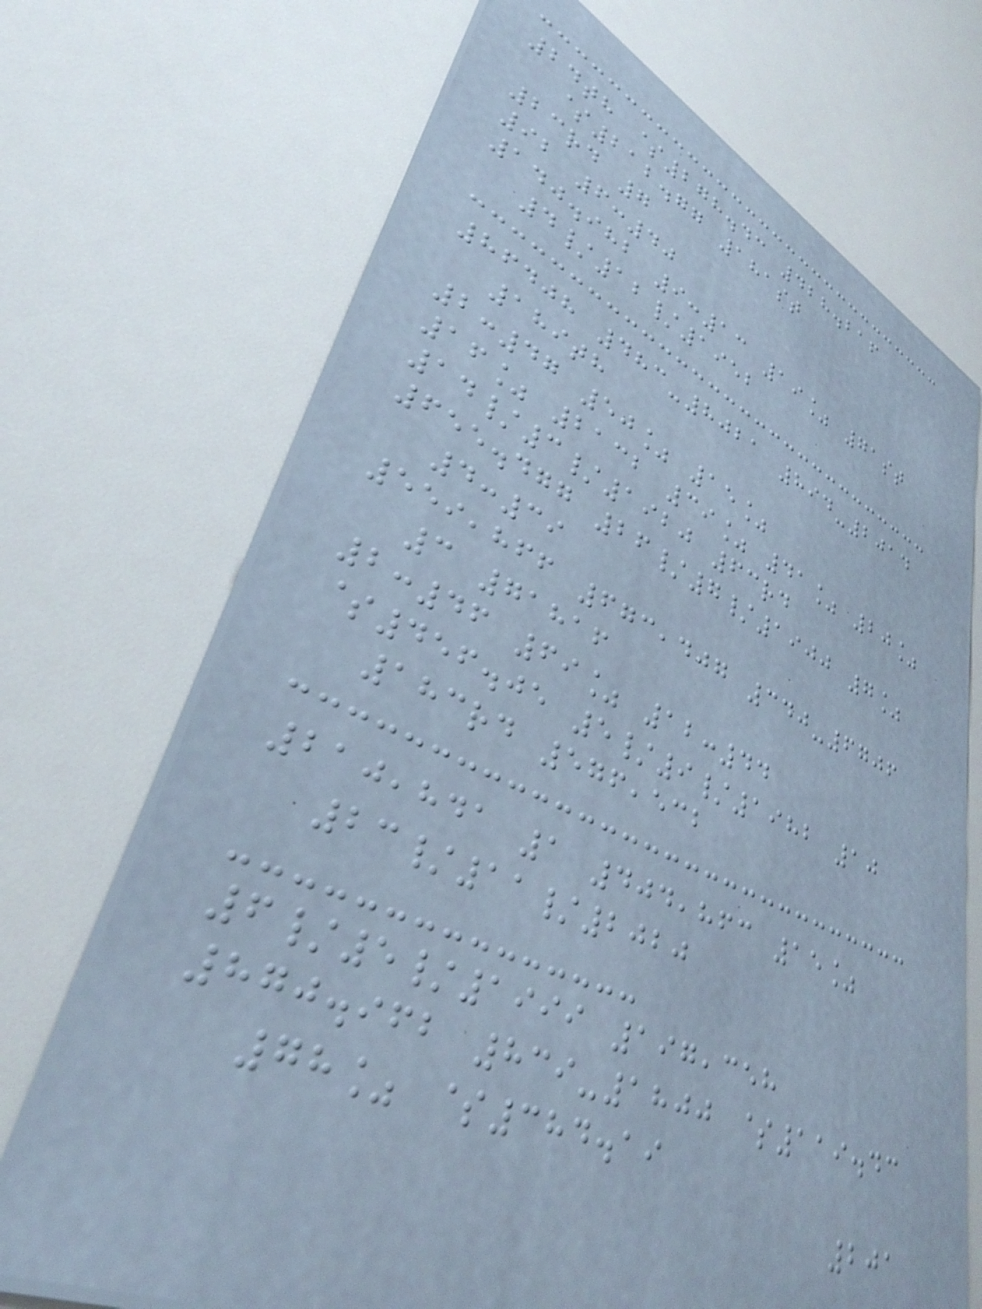24th $278.43 428.216
$212.77 181st
23rd 7
92 6:40
140.982 9:13 19% 71st
4/12/1952
86408 483-8021 894-2014
189th
2:47 50% 15%
16% 2132 39% 41% 20%
14/3/1920 63rd
655.477 26/7/1900 7%
4:39
559,866 673,407 340-6706
3 71816
2:46 69% 12:44
$456.05 5/9/1982 10
183rd 576,532
210,841 1 404,863 15%
23/11/2020
6/5/1999 197,358
870.962 839-1800 $119.43
78% $384.19
201
